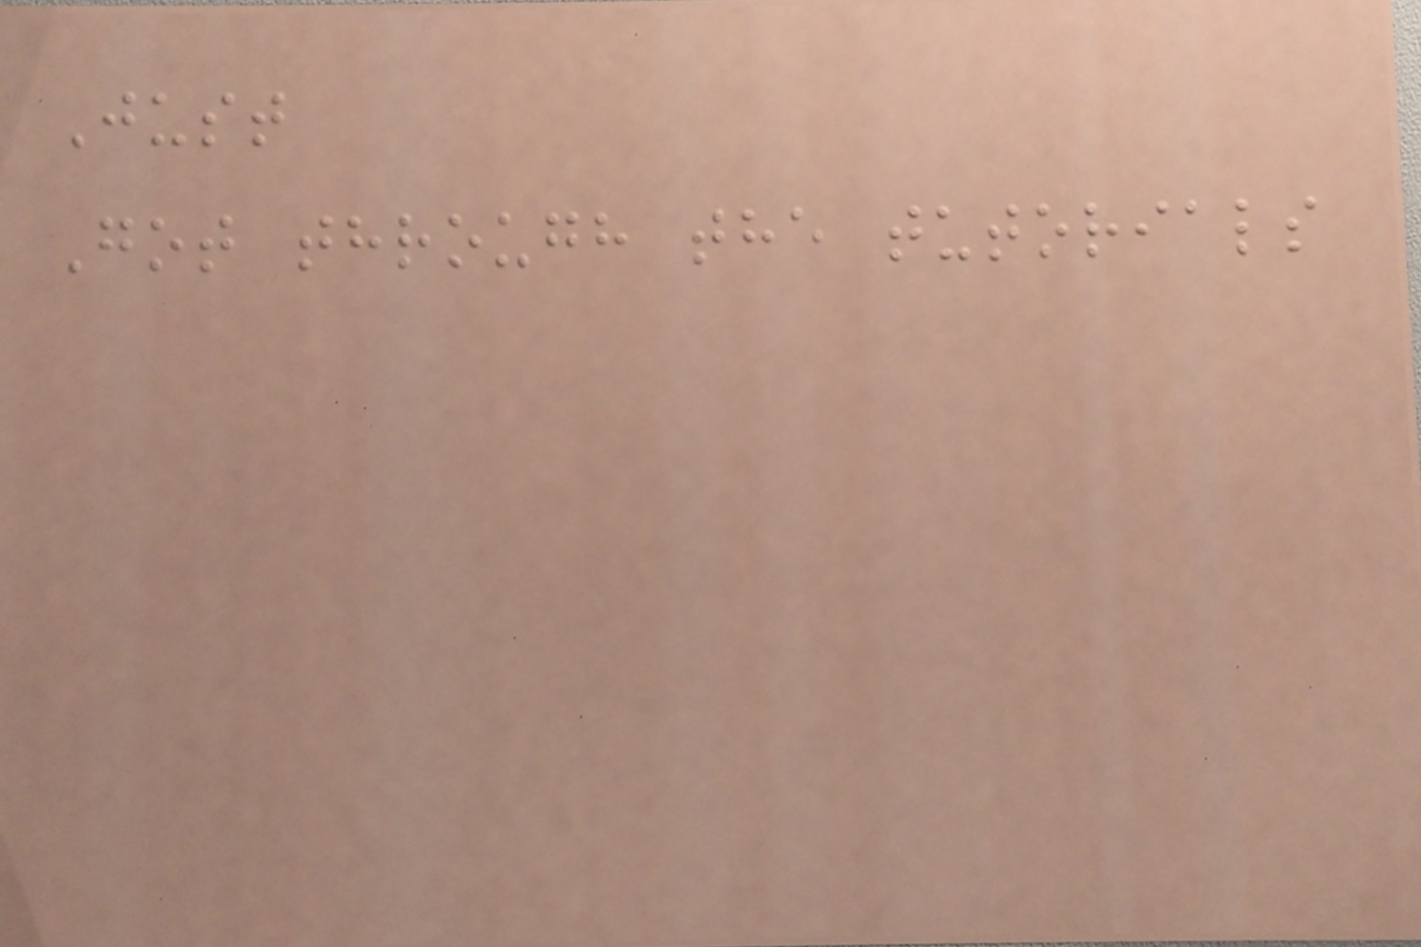Just
Got through the tutorials
